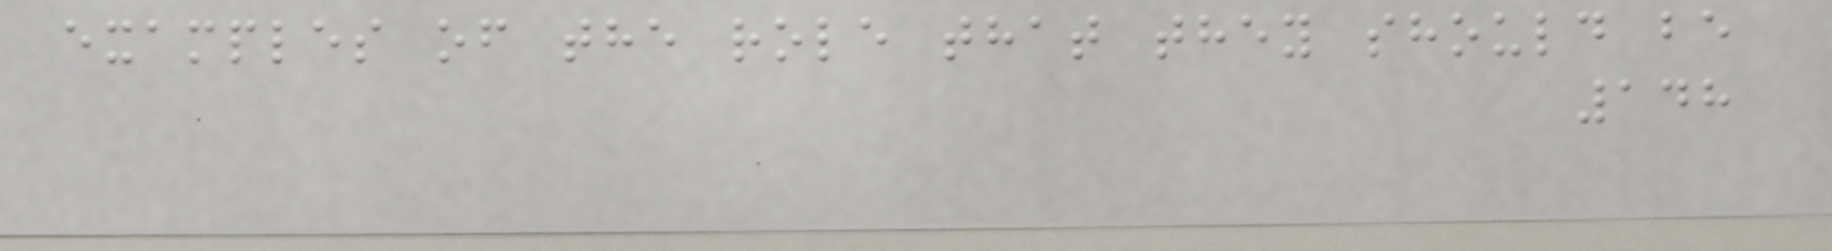examples of the role that they should be
148
